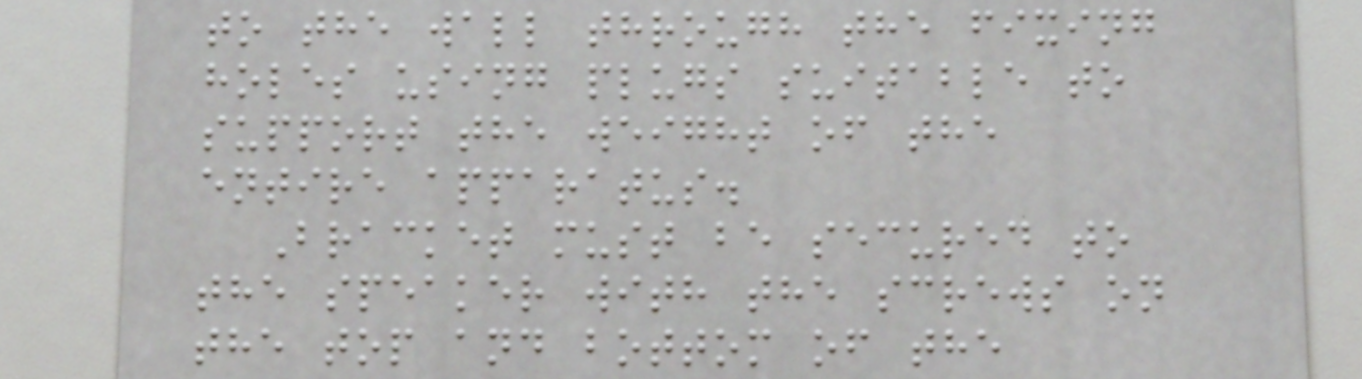to the wall through the fixing
holes using plugs suitable to
support the weight of the
entire apparatus.
Bracket must be secured to
the speaker with the screws on
the top and bottom of the
